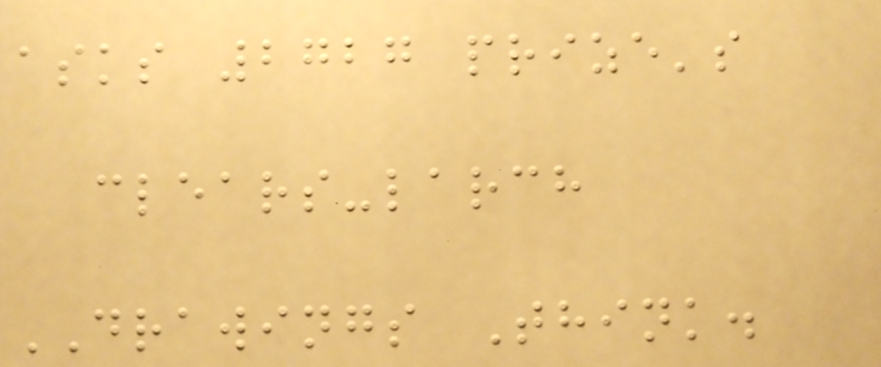asks 2727 prize's
clears-larch
DRAWINGS Think.
